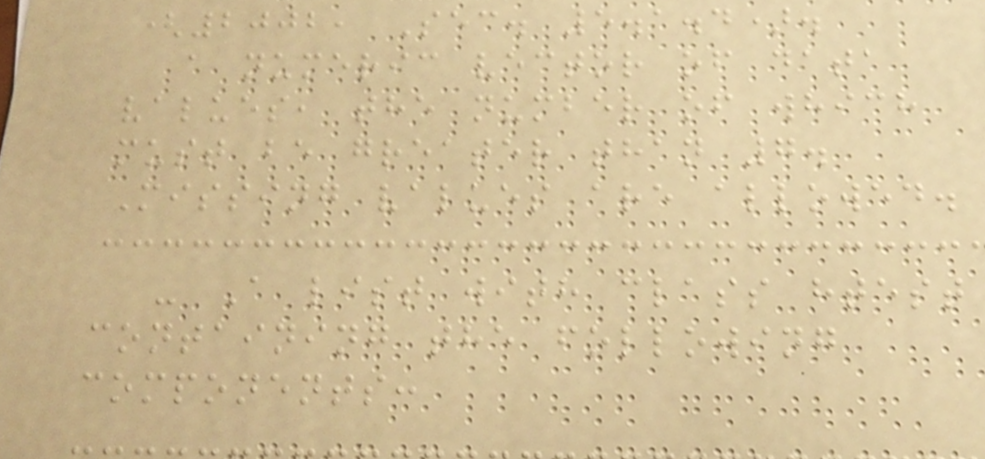(2002, Sec. 5.1.4).
a numeric vector of data
values, the number of which
must be greater than 7.
Missing values are allowed.
- A list with class htest
containing the following
components:
